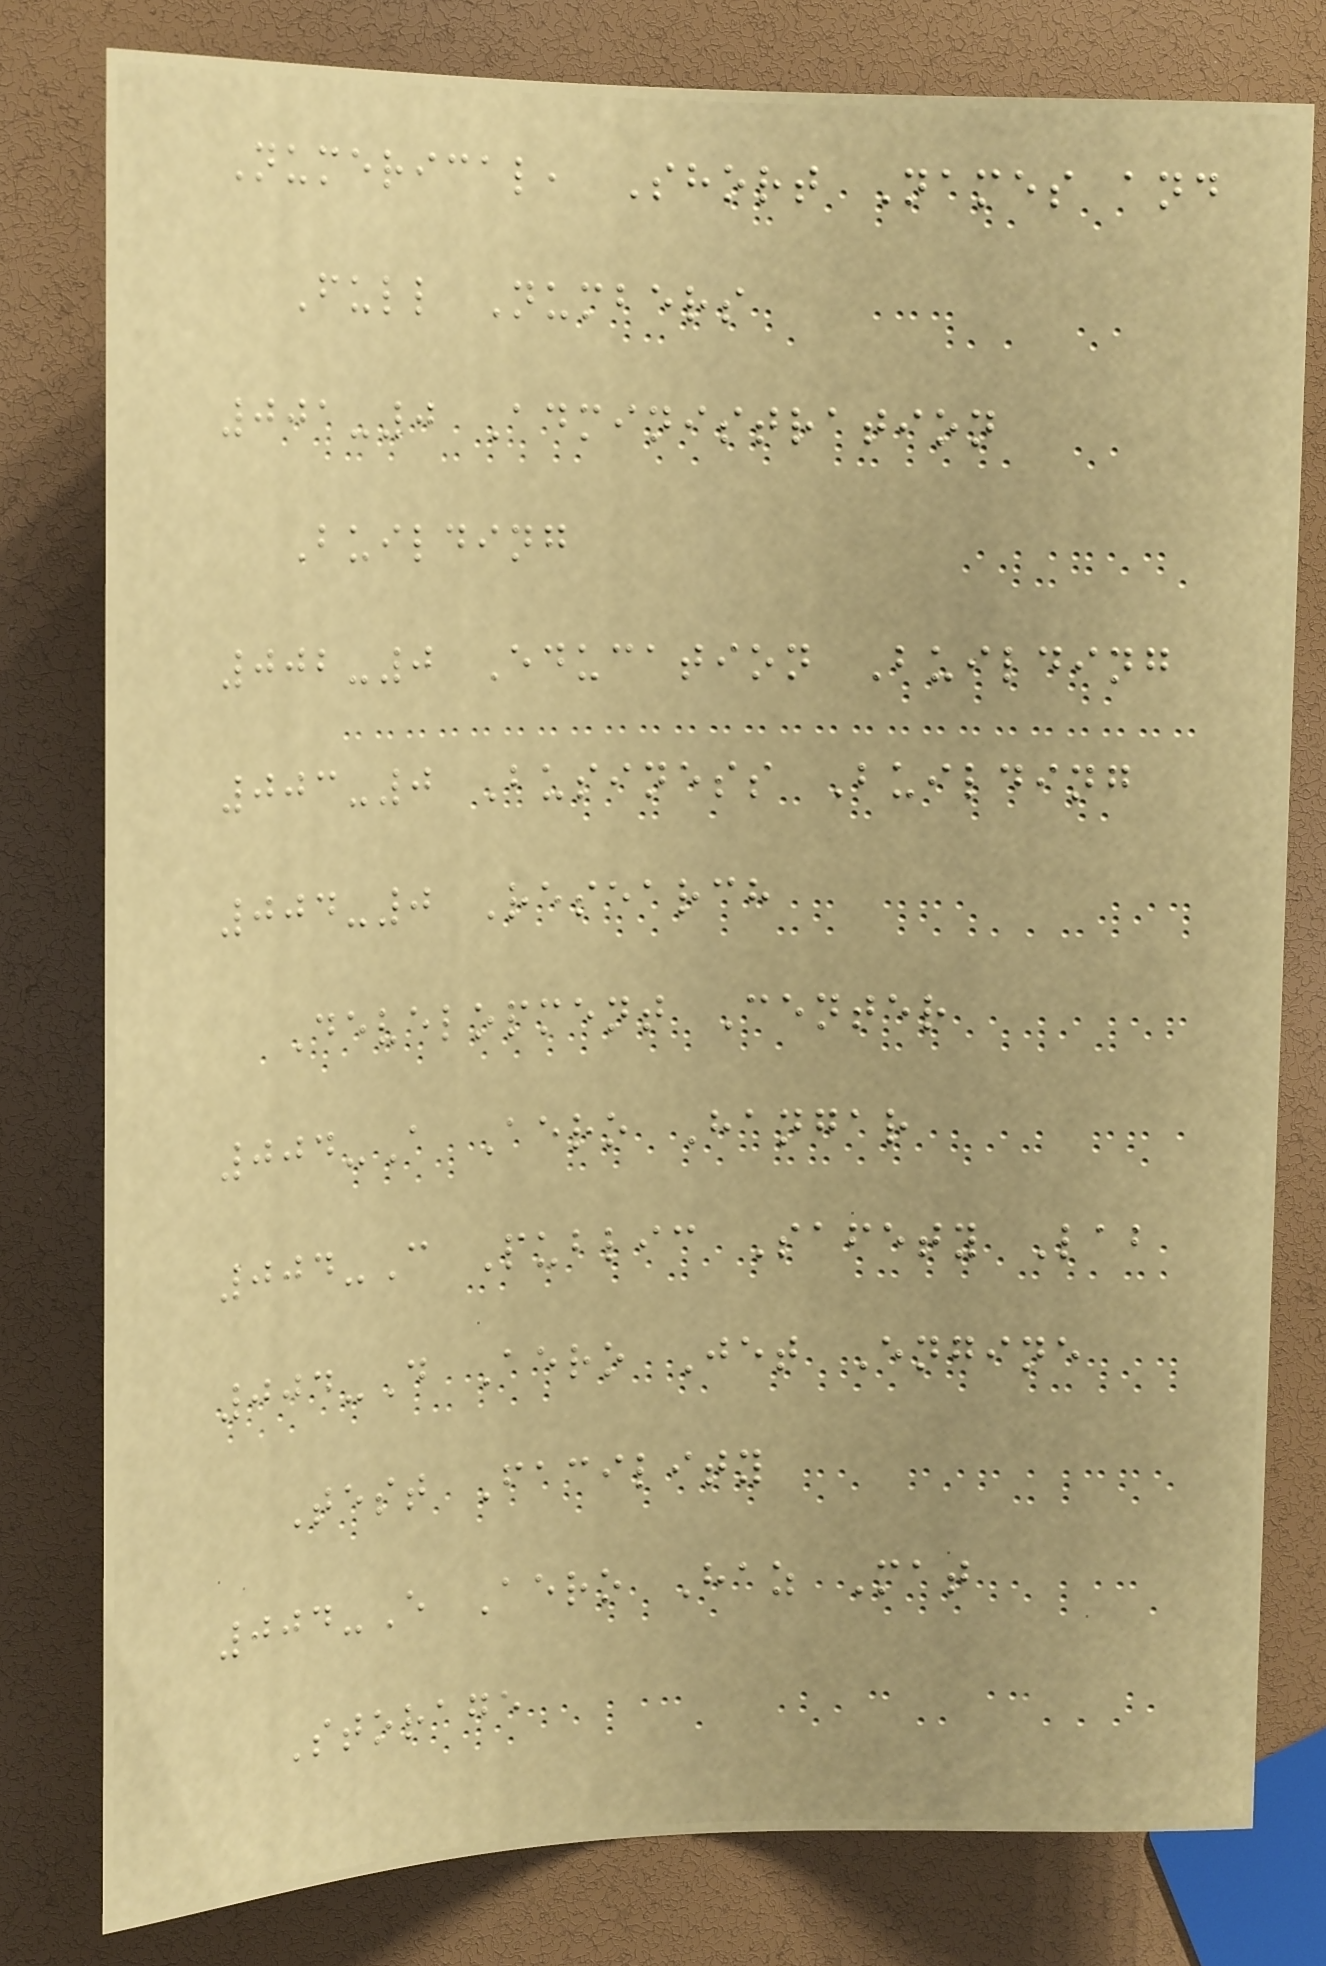Numerical, Short Names and
Full Numbers
001-0 Administration
Building
002-0 Education Building
003-0 Business Building
004-0 Research
Development Center
004-A Aero Hangar
004-C Public Safety Lab
004-D Aero Jet Engine
Test Facility
004-E Aero Haz Mat
Storage
